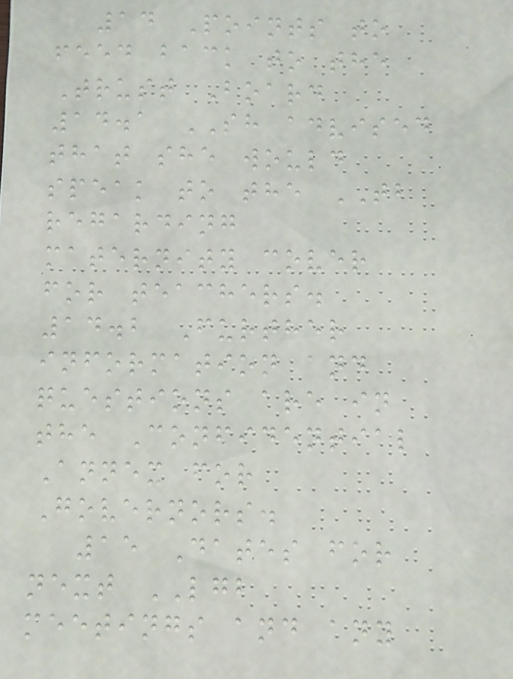14 Points to
feed back to the
Trust Board
14.1 SH advised
that she would
speak to the TB
regarding
maternity cover
for teachers.
14.2 Further
information and
questions are in
the Confidential
Annex for
Governors.
15 Dates for
next LGB
meetings and any
